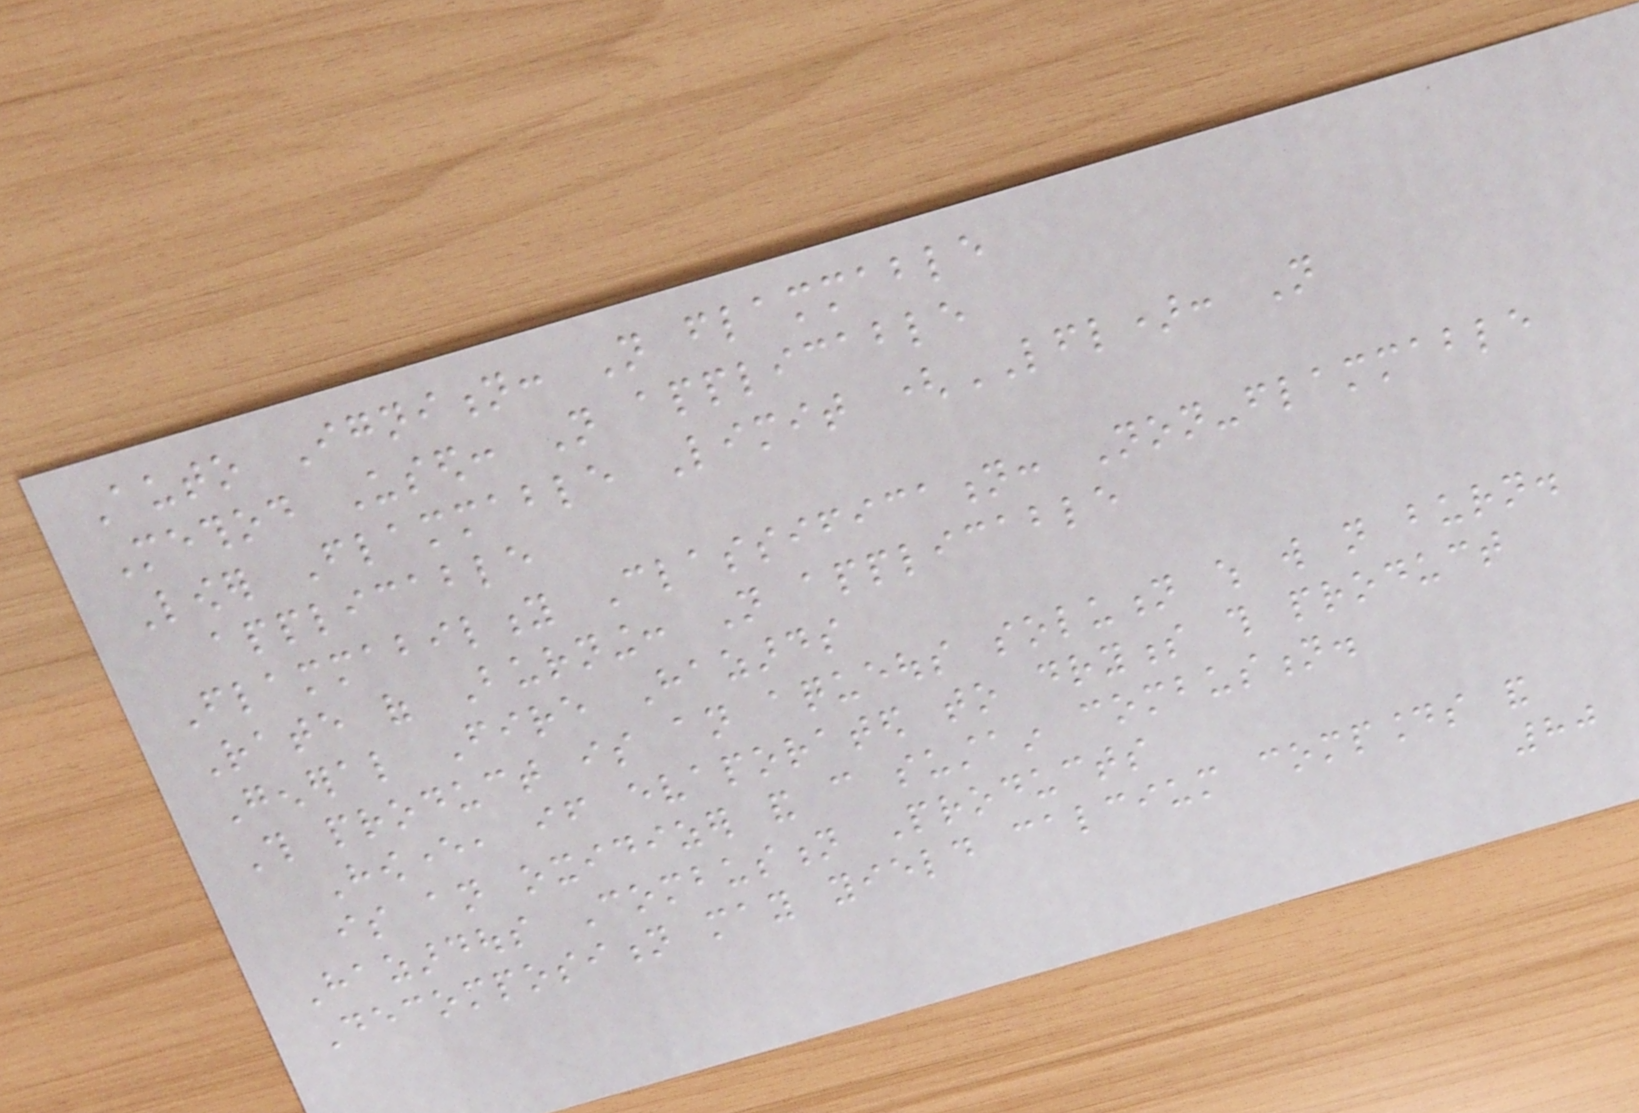Auto Ignition: Not flammable
Method Used: Not applicable
Lower Flammable Limit (LFL): Not
applicable
Flammability Classification: Non-flammable
Rate of Burning: Not applicable
General Fire Hazards
This product is an aqueous solution which will not burn.
However, if evaporated to dryness this product
is an oxidizer and can sustain combustion.
Hazardous Combustion Products
Decomposition may yield calcium compounds and
80
